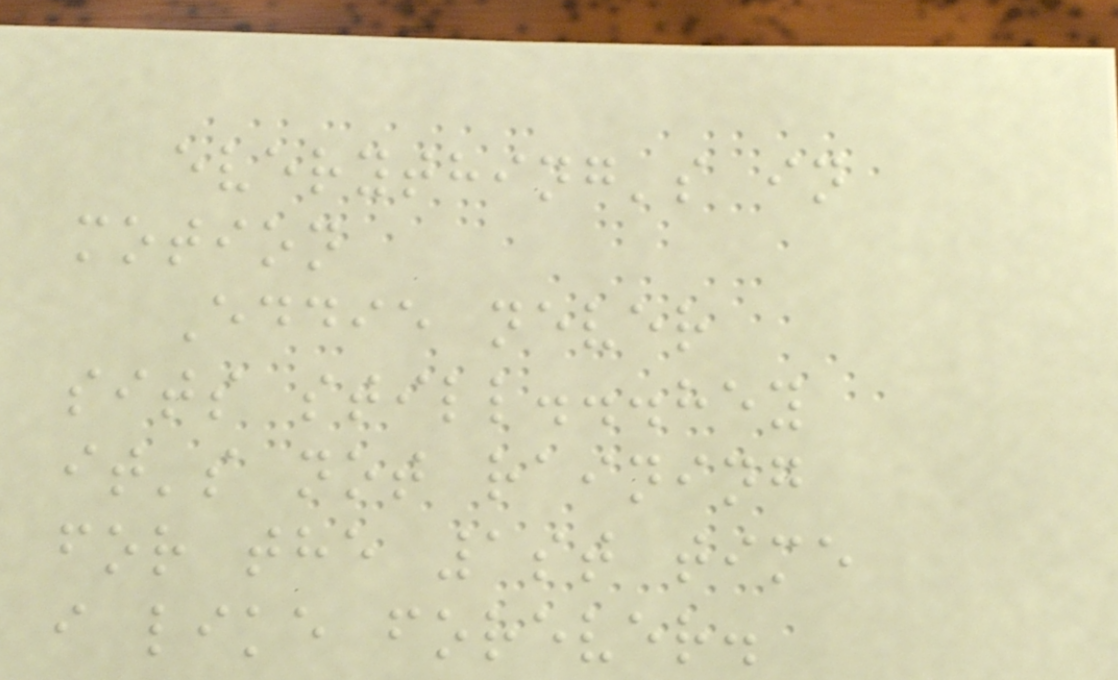everything's in
motion
Eddie never
sits still...hey
it's not raining
for the 1st time
i like forever.
